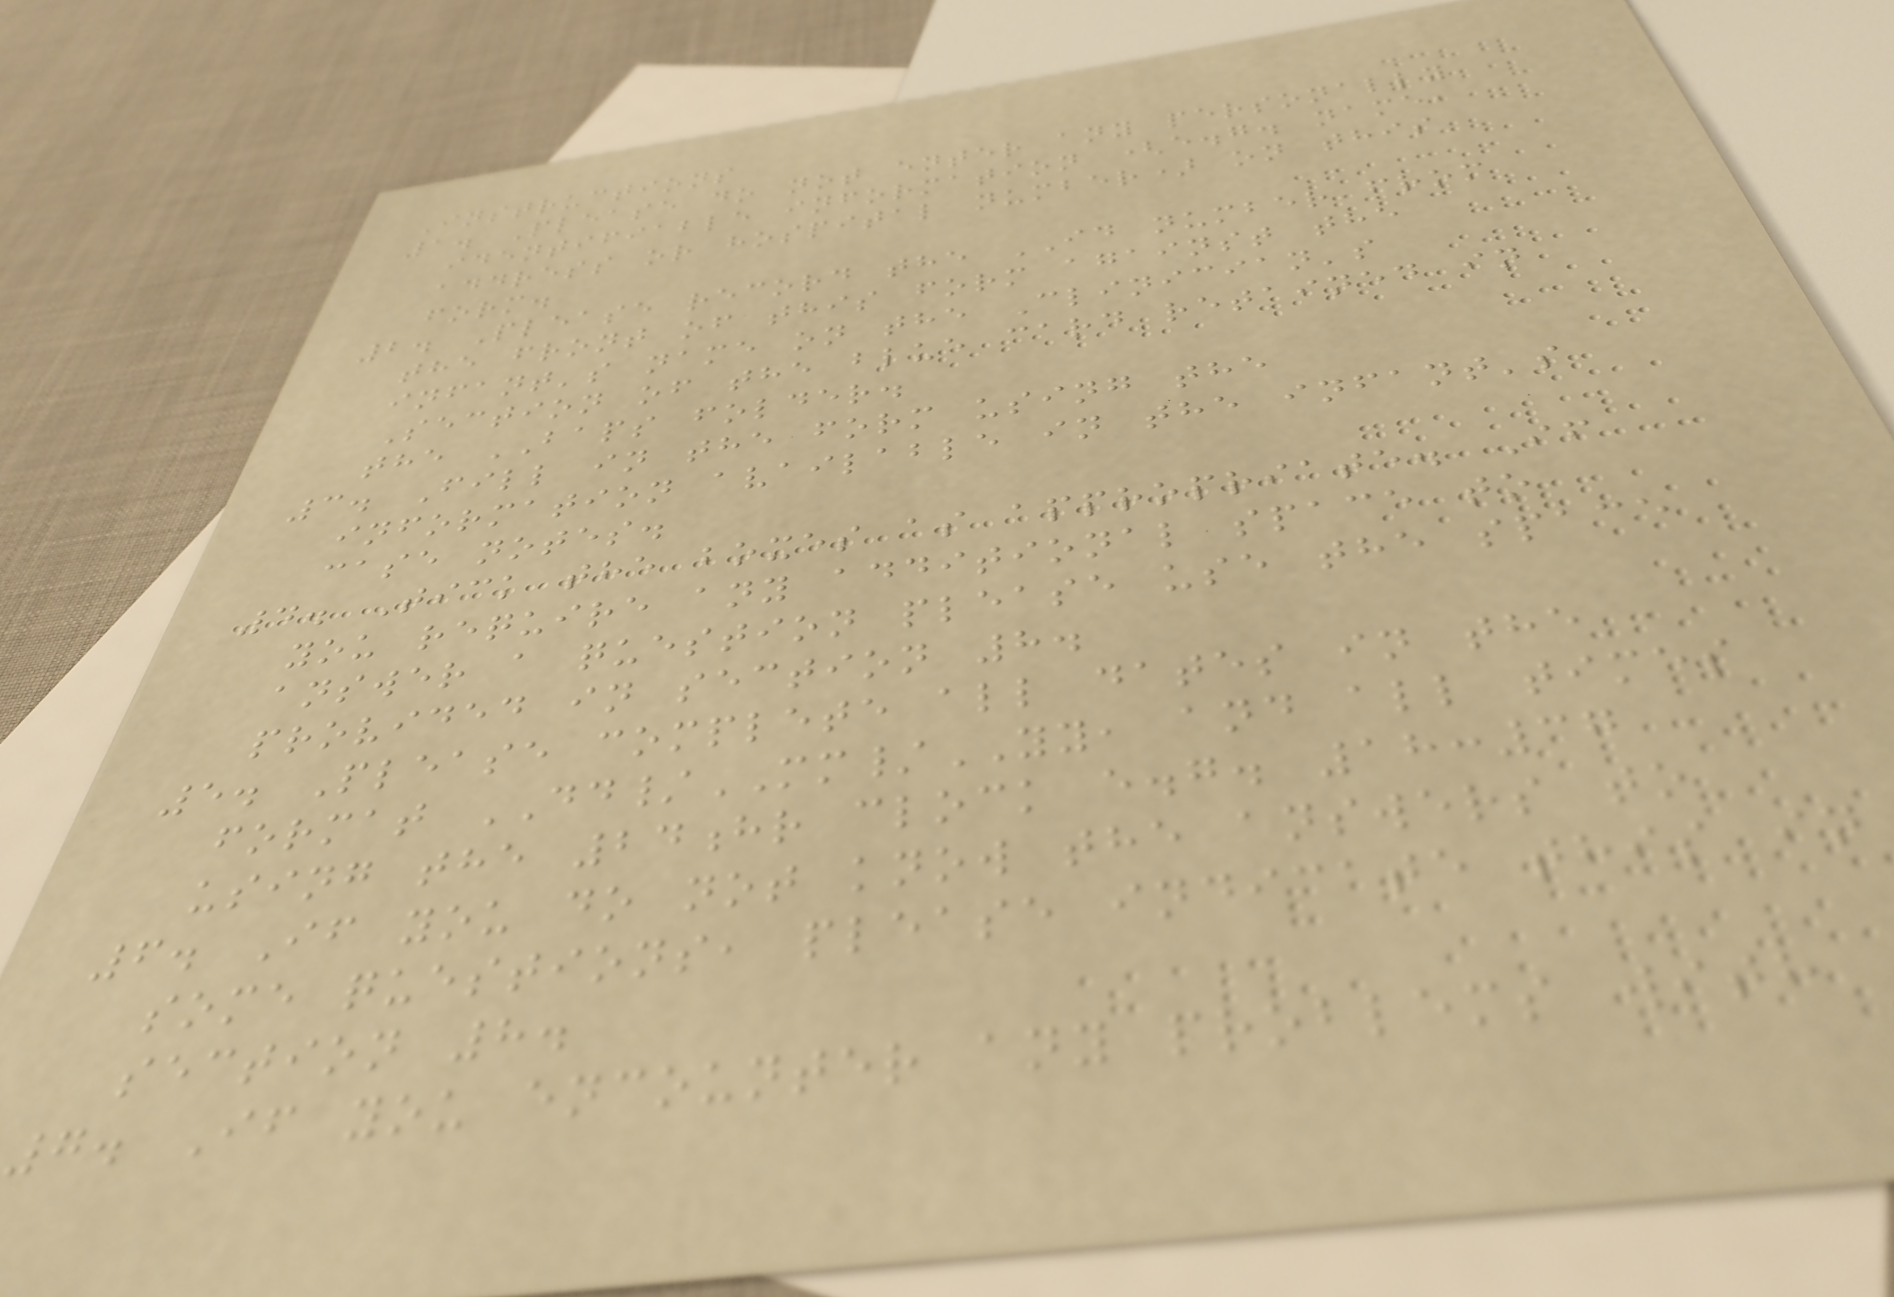Instructions
1. Please do not enter any personally
identifiable information (e.g. name,
address or hospital number) on this
form.
2. Please record the ID number from
the front of this form against the
infant's name on the Clinician's
Section of the blue card retained in
the BAPS folder.
3. Fill in the form using the
information available in the infant's
case notes.
4. Tick the boxes as appropriate. If
you require any additional space to
answer a question please use the space
provided in section 8.
5. Please complete all dates in the
format DD/MM/YY, and all times
using the 24hr clock e.g. 18:37
6. If you do not know the answers to
some questions, please indicate this in
section 8.
7. If you encounter any problems with
